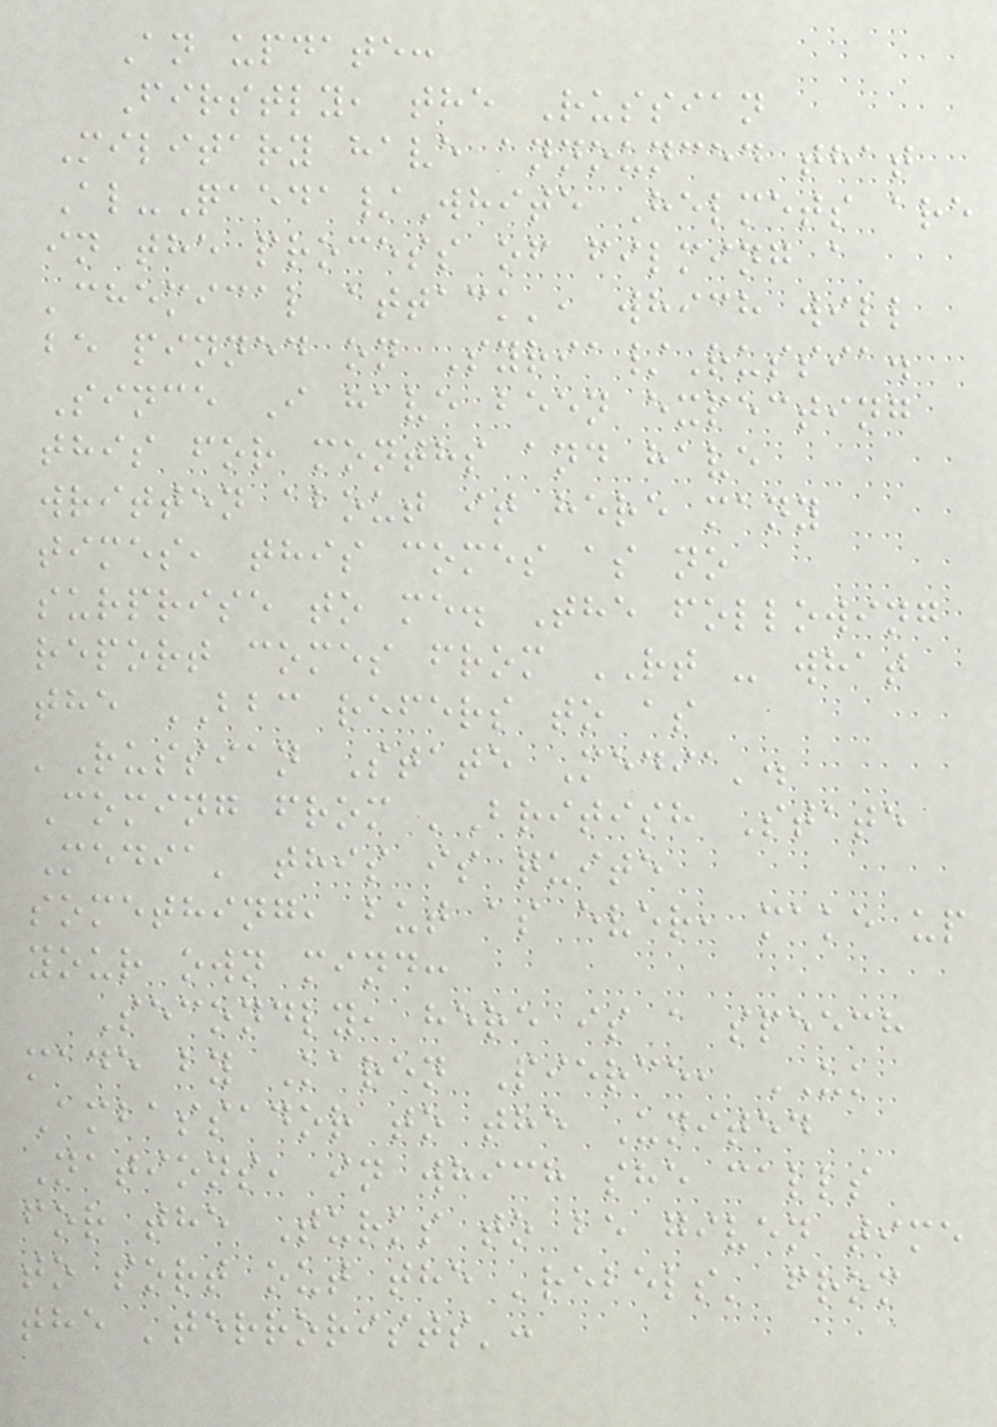An update:
Firstly, the Russian
Military have announced that
Al-Qaeda/White Helmets are
in the process of filming a
'chemical attack', which will
be pinned on Syria/Russia.
Since I have been expecting
this for months and have
written about it here many
times, this comes as no
surprise to me. The following
report comes from RT - what
the BBC refers to as
'Russian State Media'.
Coming from 'British State
Media' this is quite
something, but as ever, make up
your own mind:
Secondly, here is a speech
made by Karen Pierce, UK
Ambassador to the United
Nations, in which she calls
for the Turks to be given time
to sort out the 'rebels' from
the 'terrorists':
